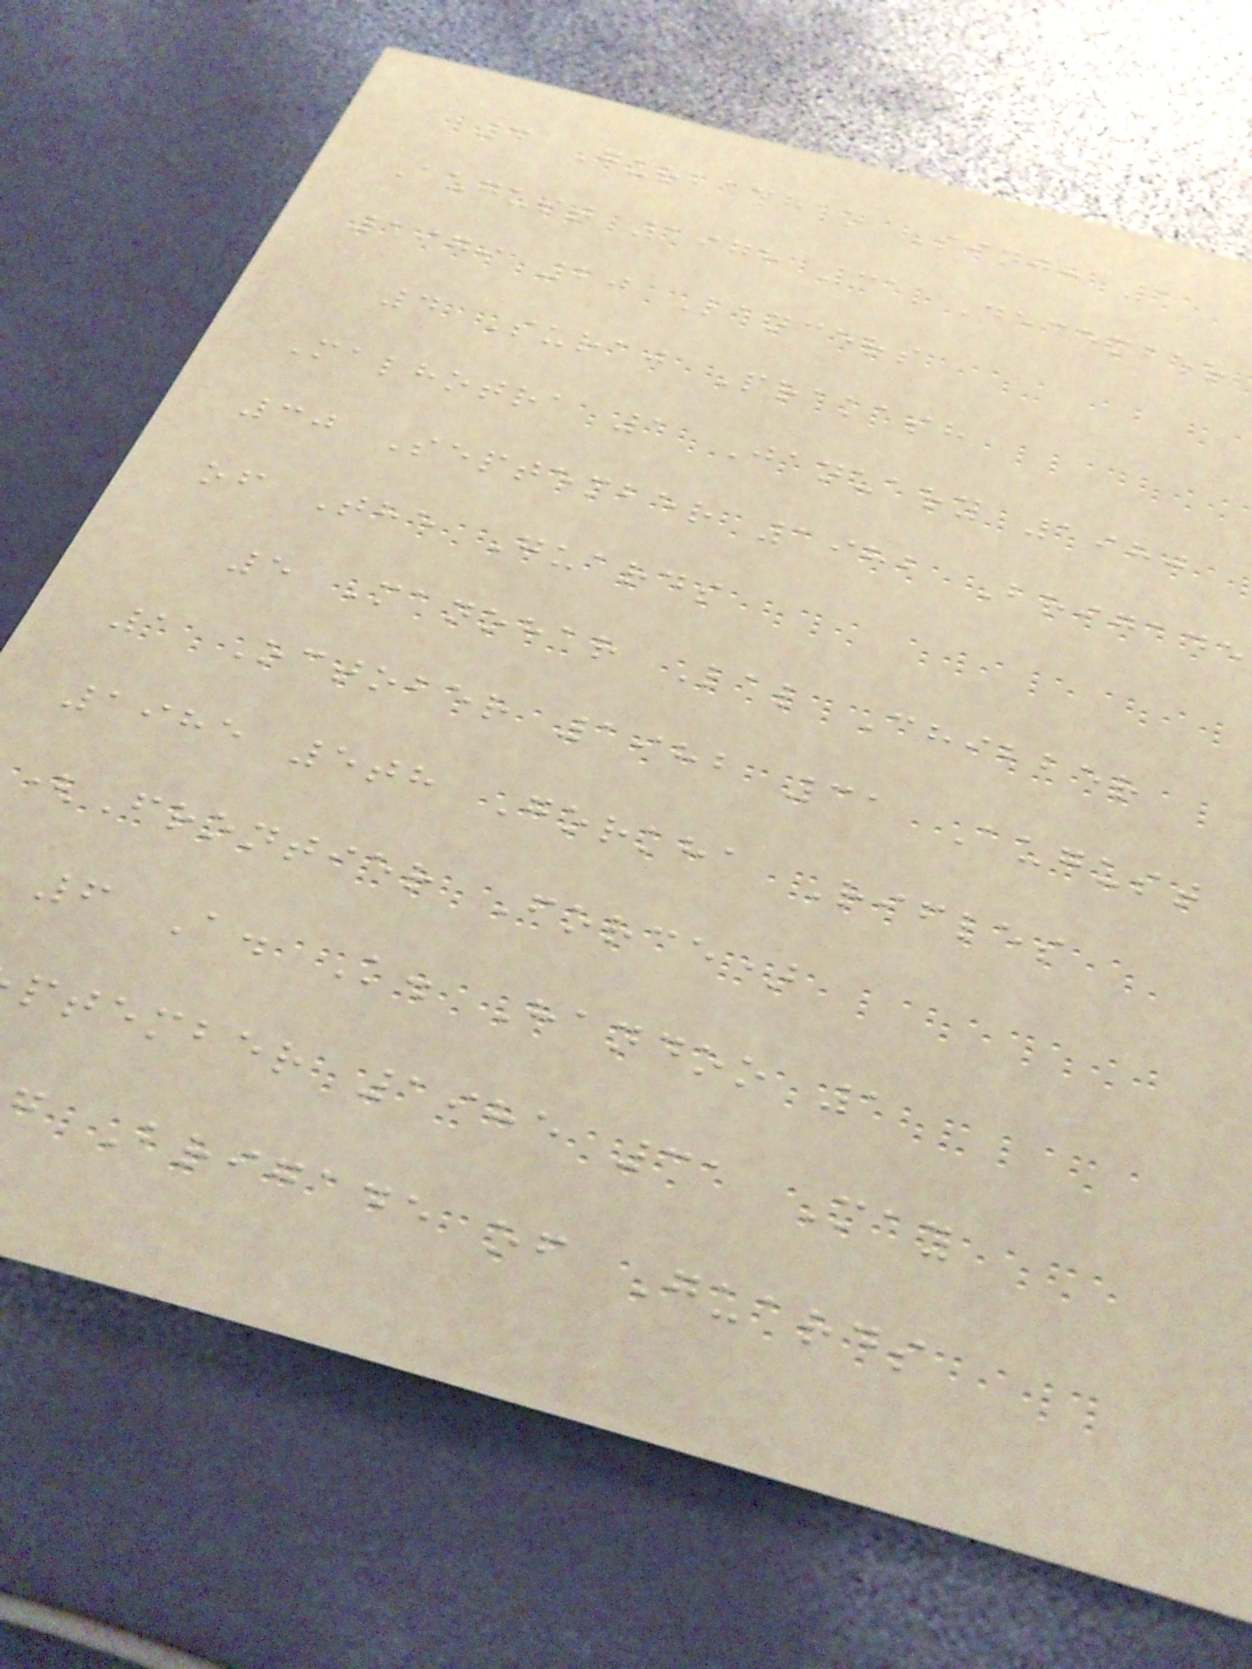3 Gurbachan Singh 1
August 1978 31 December
1979 20 Lancers
4 Suraj Prakash
Malhotra 1 January 1980
30 September 1982 Brigade
of The Guards
5 Manohar Lal Chibber
1 October 1982 31 August
1985 5th Gorkha Rifles
(Frontier Force)
6 A. K. Handoo 1
ptember 1985 31 May
g Brigade of Guards
